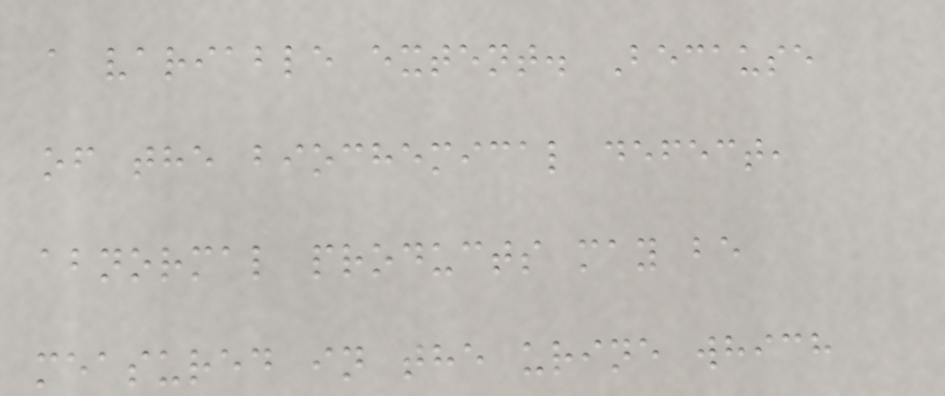a variable extent. Because
of the biochemical defect,
abnormal products may be
measured in the urine which
